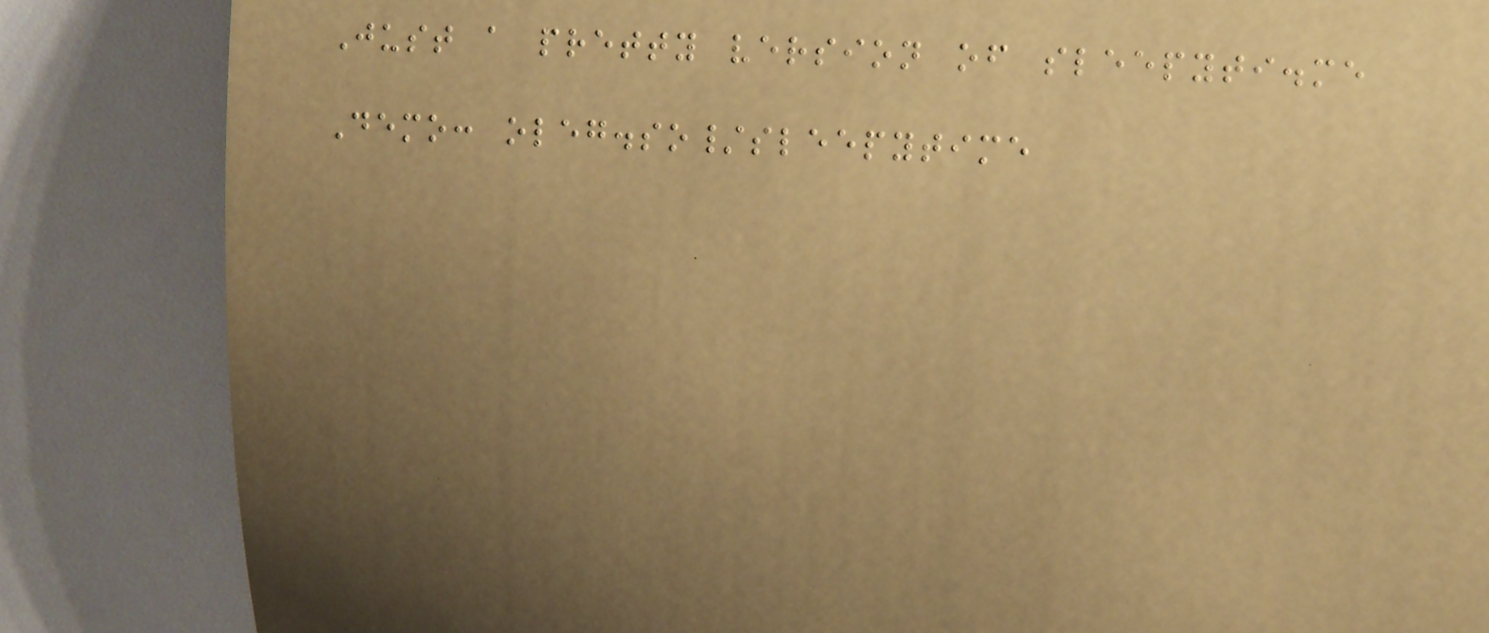Just a pretty version of sleepyti.me
Demo: oleg.so/sleepytime
